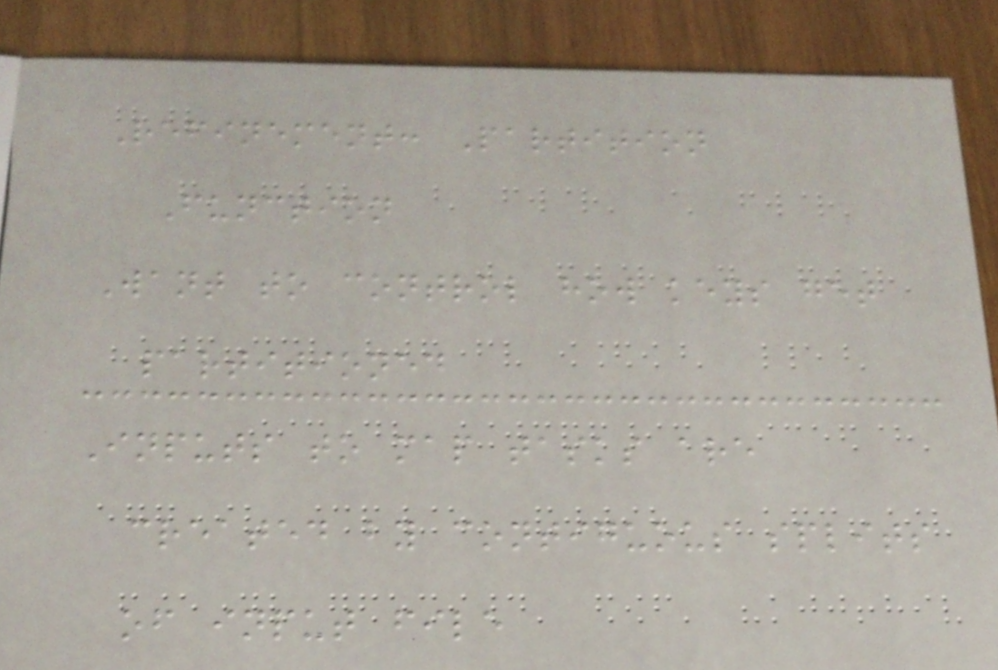Refinement: Partition
Function
Want to control how keys get
partitioned
Inputs to map tasks are
created by contiguous splits
of input file
